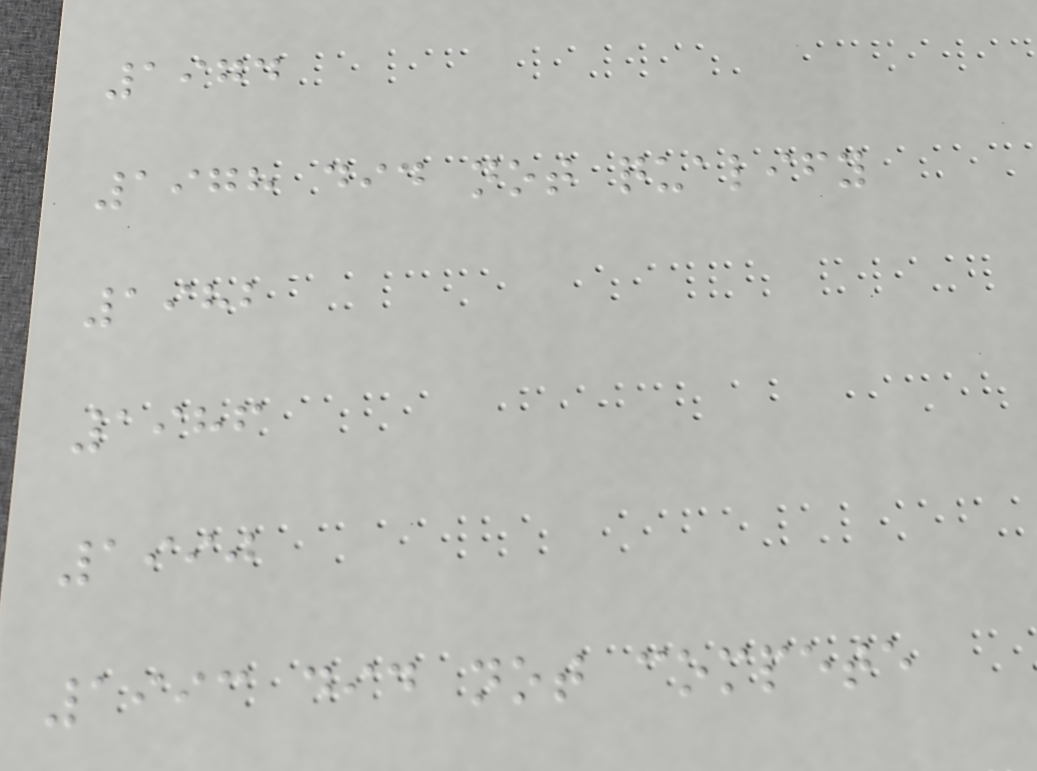1974
1978 did not qualify
1982
1986
1990
1993 did not compete
